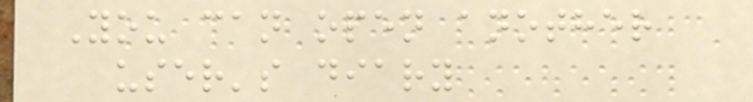You can open another
user's diary
